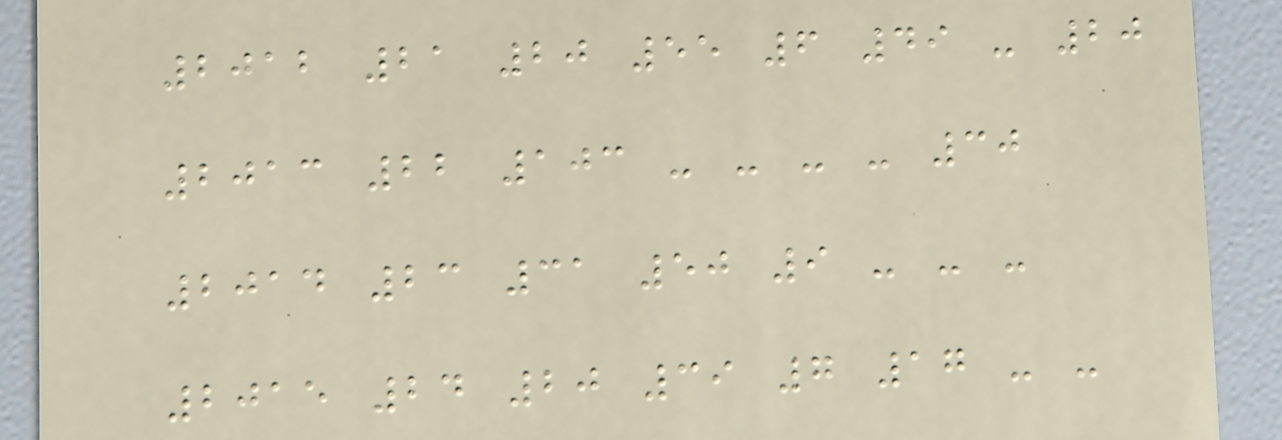2012 21 20 55 6 49 - 20
2013 22 103 - - - - 30
2014 23 31 50 9 - - -
2015 24 20 39 7 17 - -
